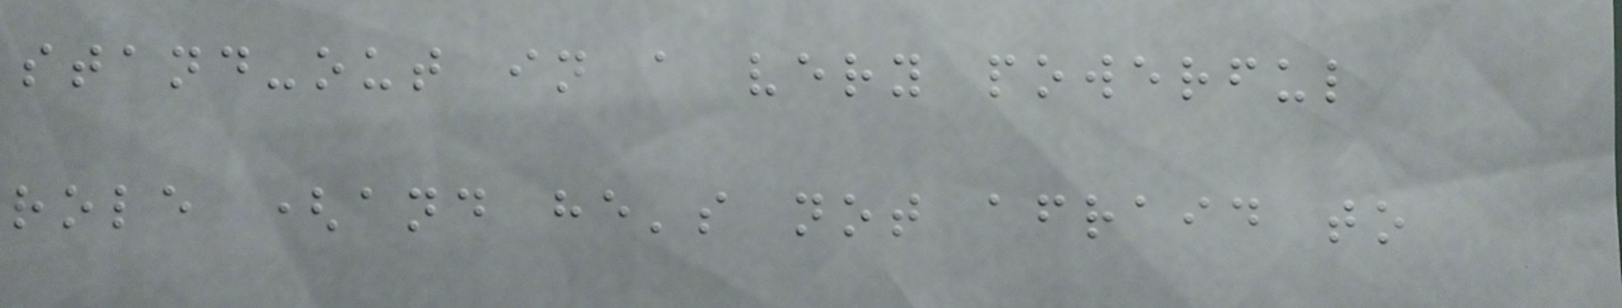stand-out in a very powerful
role (and he's not afraid to
